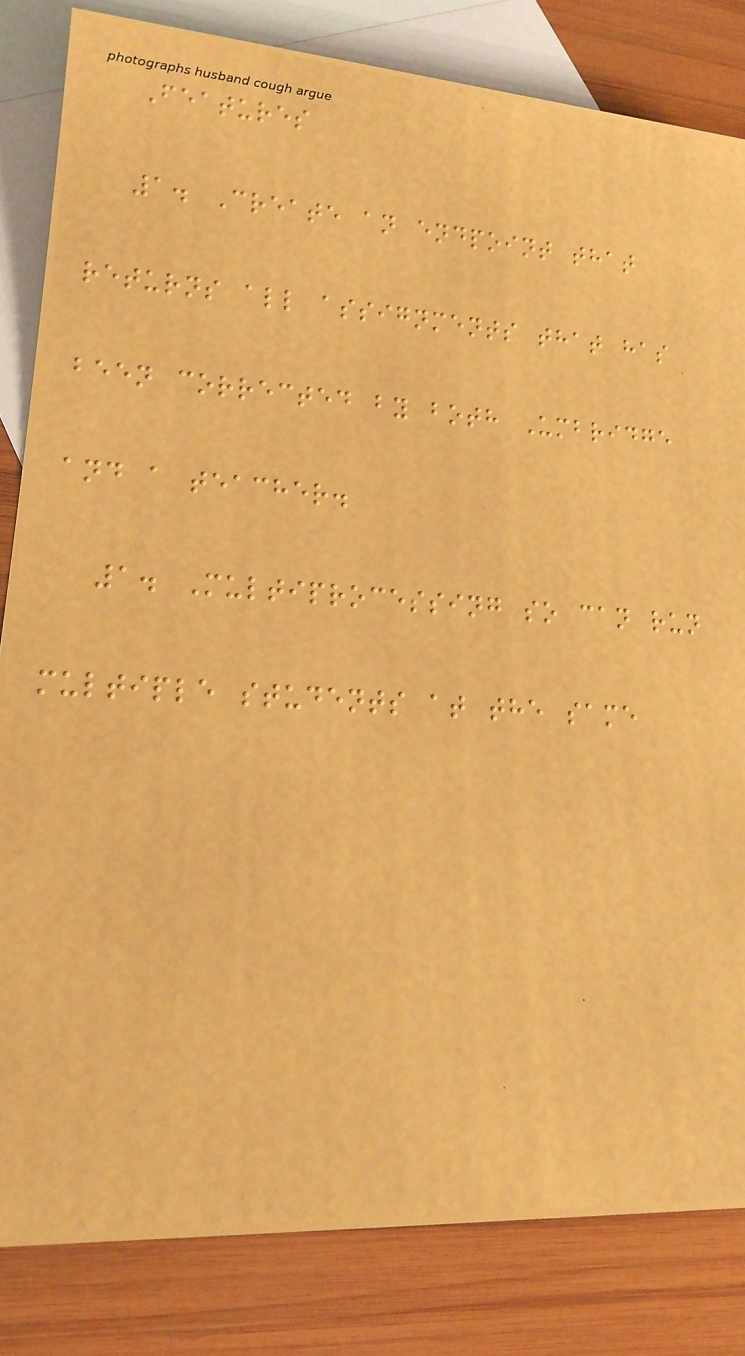Features
1. Create an endpoint that
returns all assignments that has
been corrected by both Umbridge
and a teacher.
1. Multiprocessing so can run
multiple students at the same
